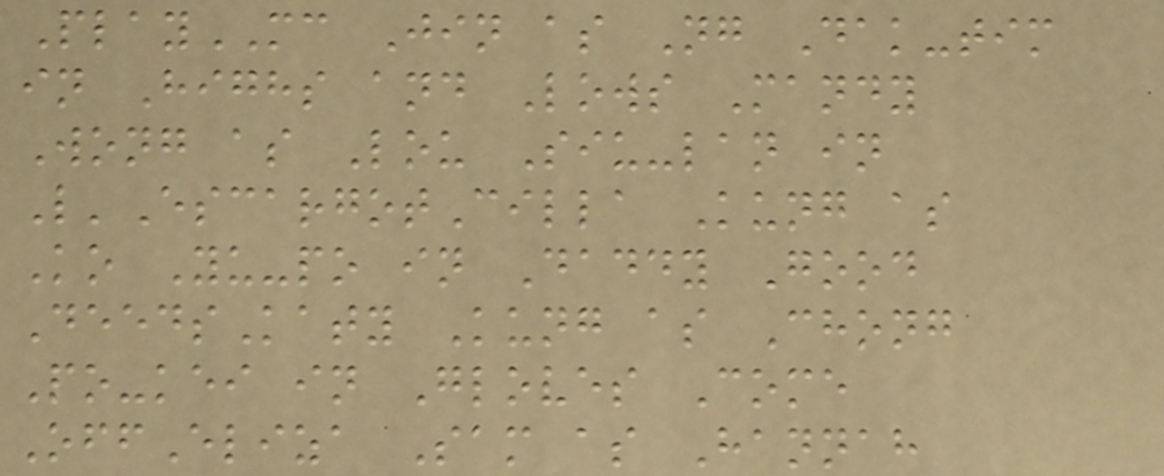PlayMC Jin as Ng Dak-tim
in Highs and Lows Mandy
Wong as Lou Siu-lan in
L'EscargotCilla Kung as
Ko Yu-po in Daddy Good
DeedsKaty Kung as Chong
Po-kei in Gloves Come
OffEliza Sam as Hannah
